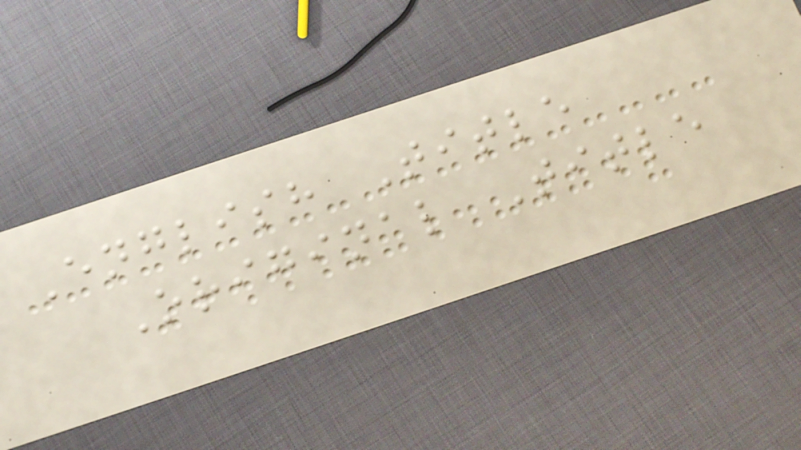English Title
Original Title
